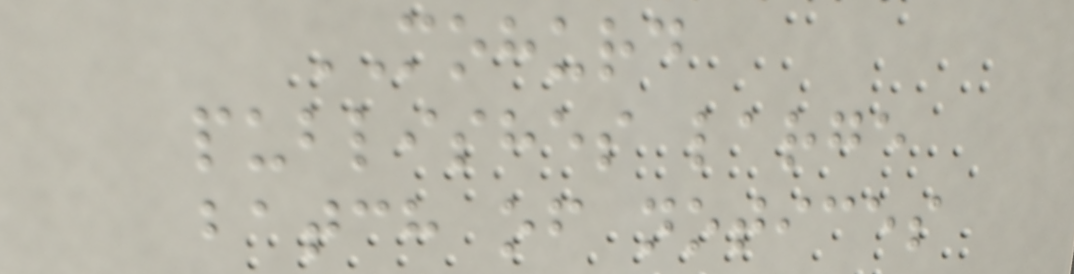MOHURD
publishes large
batch of notices
